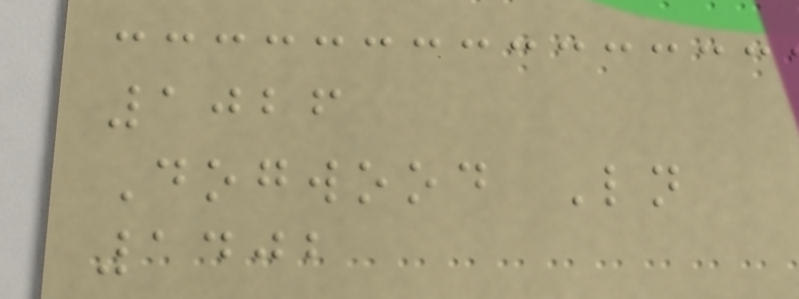1026
Dogwood Ln
1402
